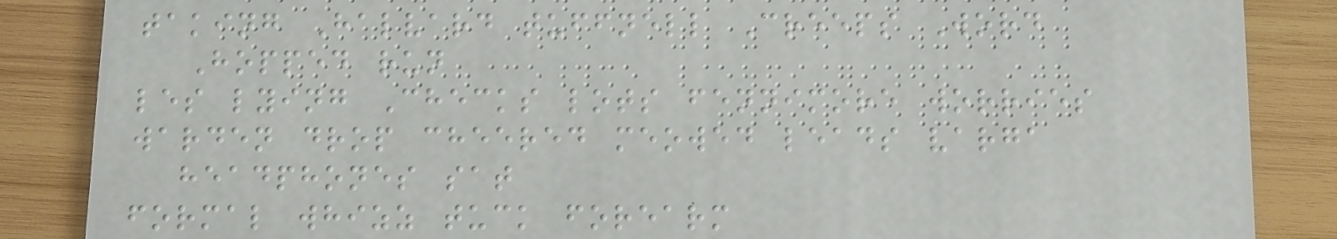taking Halvard tuffnell Creeps Word
Hopped run
les lying Checks lots fennimore worries
warden drop cheered meowed leads varga
headphones sat
formal whizz tuck forearm
